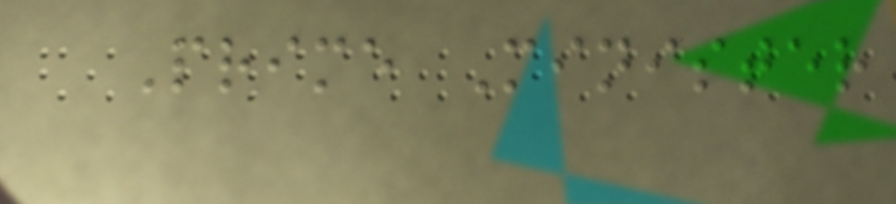Prime Minister
